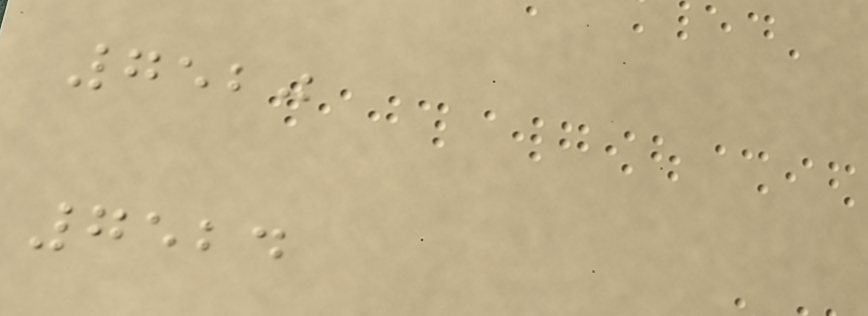7520
7524
